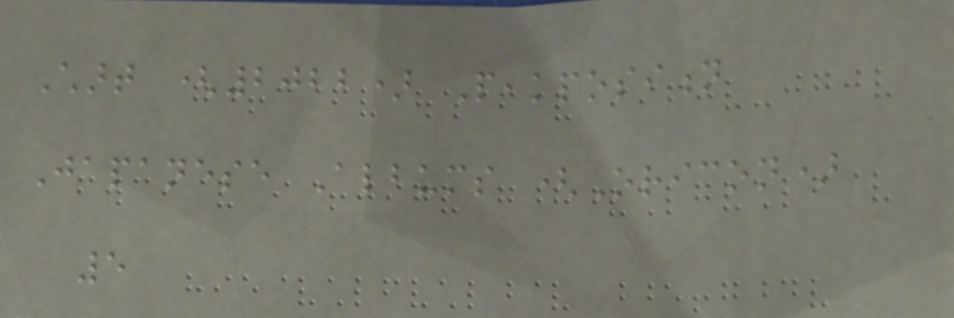Chart (2022) Peakposition
Japanese Albums (Oricon)
5
